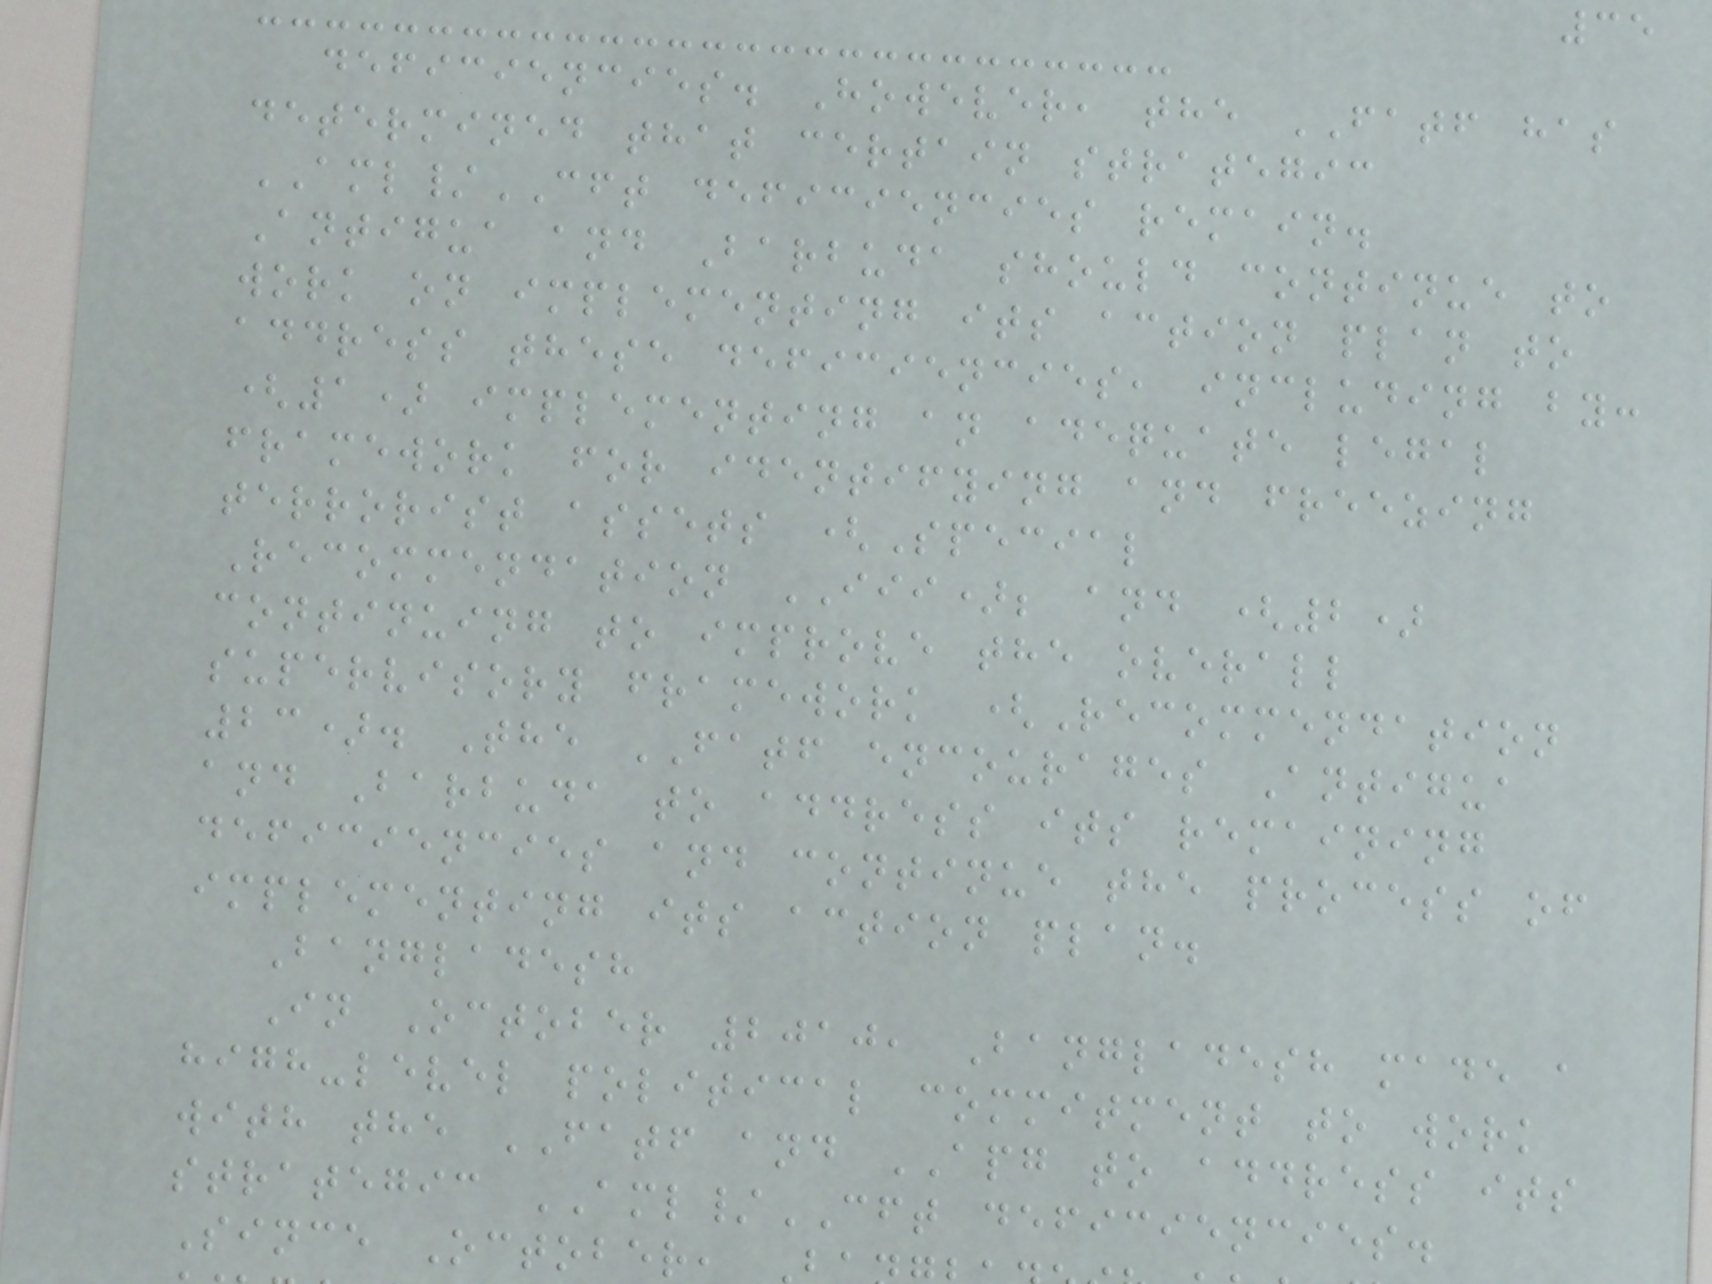35
deficiencies. However, the FATF has
determined that certain strategic
AML/CFT deficiencies remain.
Antigua and Barbuda should continue to
work on implementing its action plan to
address these deficiencies, including by:
(1) implementing an adequate legal
framework for identifying and freezing
terrorist assets (Special
Recommendation III); and (2)
continuing to improve the overall
supervisory framework (Recommendation
23). The FATF encourages Antigua
and Barbuda to address its remaining
deficiencies and continue the process of
implementing its action plan.
Bangladesh
In October 2010, Bangladesh made a
high-level political commitment to work
with the FATF and APG to address its
strategic AML/CFT deficiencies.
Since October,
